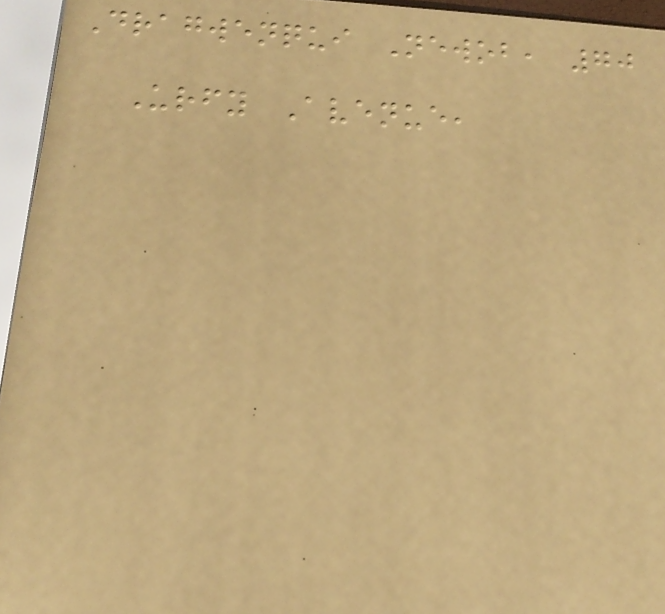Dragwenqui Newob, 70
Urfy Avenue,
